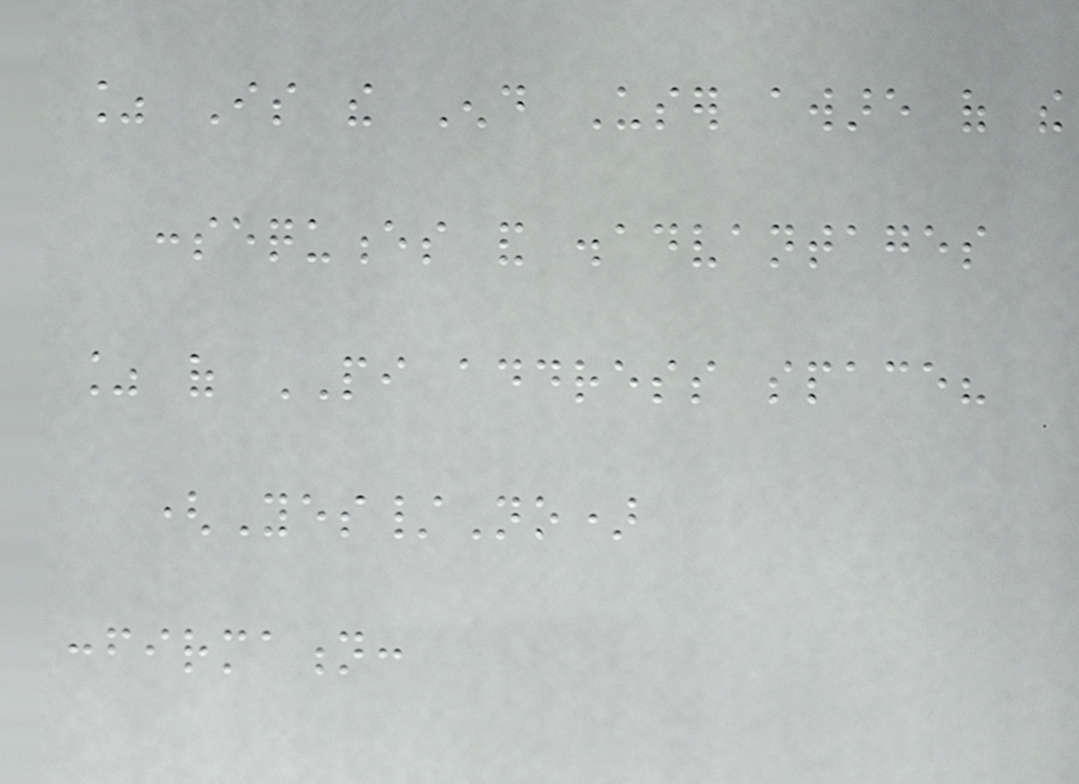% Is the End User aware of the
consequences and disadvantages
% of PI address space?
(Yes/No)
confirmation:
